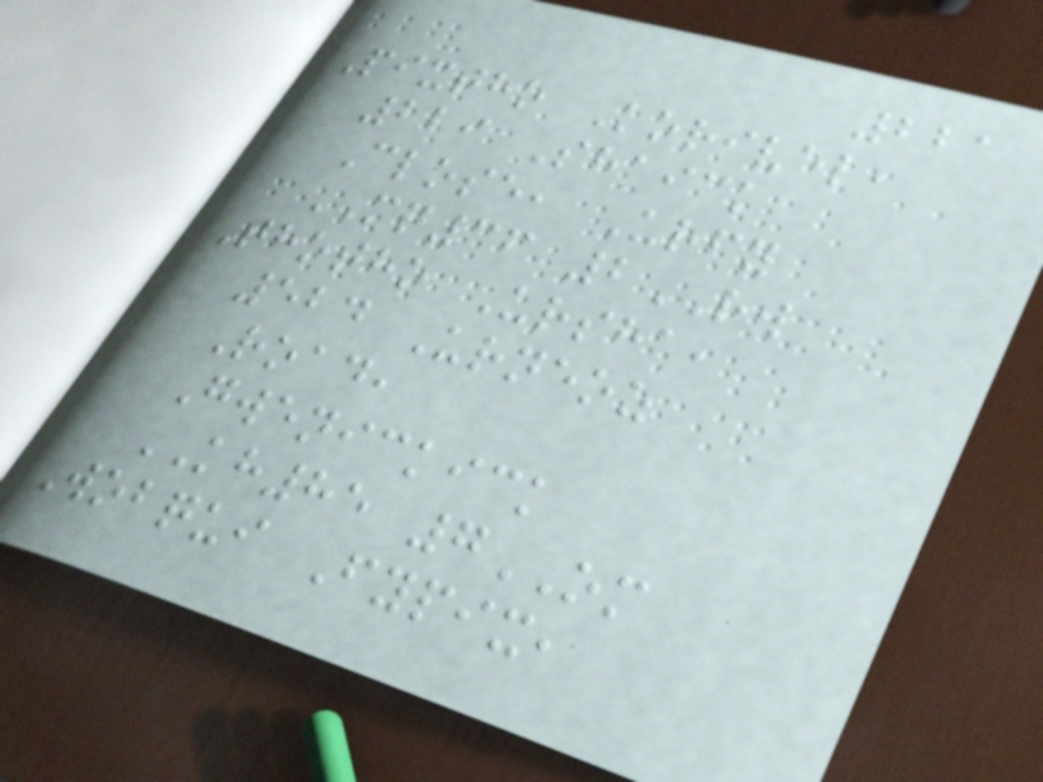221
Pixtho Korivel,
229 Shaick
Close, Urfy
MQ36 2RW
Thotho Ursha,
524 Urneoz
Road,
Gwenickick
KH85 7OM
Wobqui Fypix,
